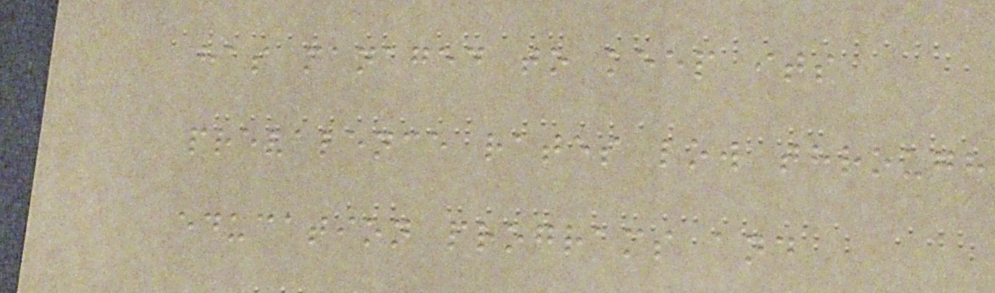has managed to keep its
prevalence rates low through
education programs and
